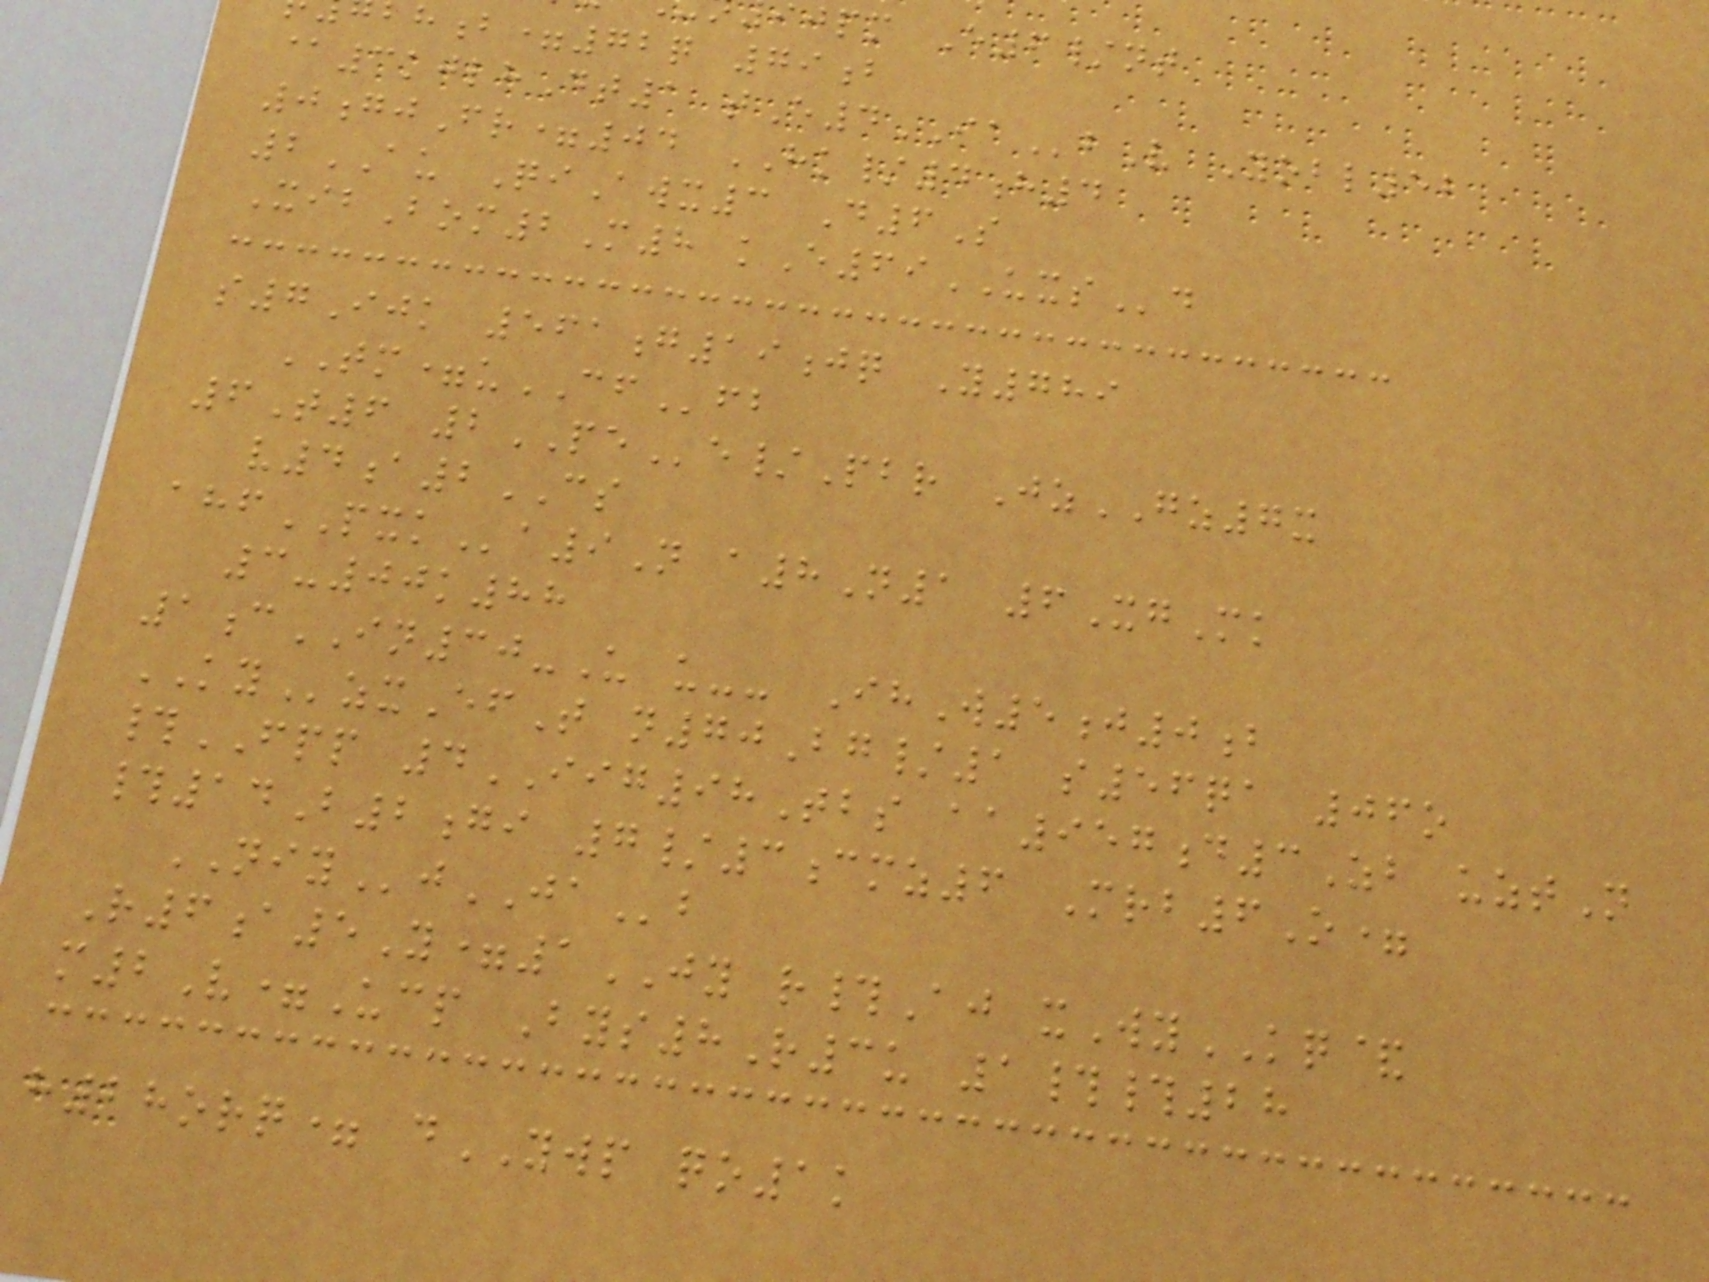jpm E6/nt
b=72q 79b
@3kjlhDt1 tE4IAbV Yobl52
0gjFr=04 HK/4h4
2AU QiAwx3 D6S
XibBom2M8 kE69UXSd
s7Ijk 561g19jq Y789
TM=uCFfb
6T6 2PEe/Pbr JzGZ7x
v4a2CS
ahfPXKa9N a8N1 6XgMk
3-00k88
1cIN30-U u-- IhW5j0b
KYzxEfT n70Bg/1 s56qa 06o
#FPP 4IIG98Tbs aa957d3Zb uztN
#14B2gi 7/3cmz6 Mrb6O=
NIYjJAb
R6a5Y=1JY r#Aj xWyKQ&
m2V=Ucp Bys8R3u 1##28
h28orq= dYWP qo1k
